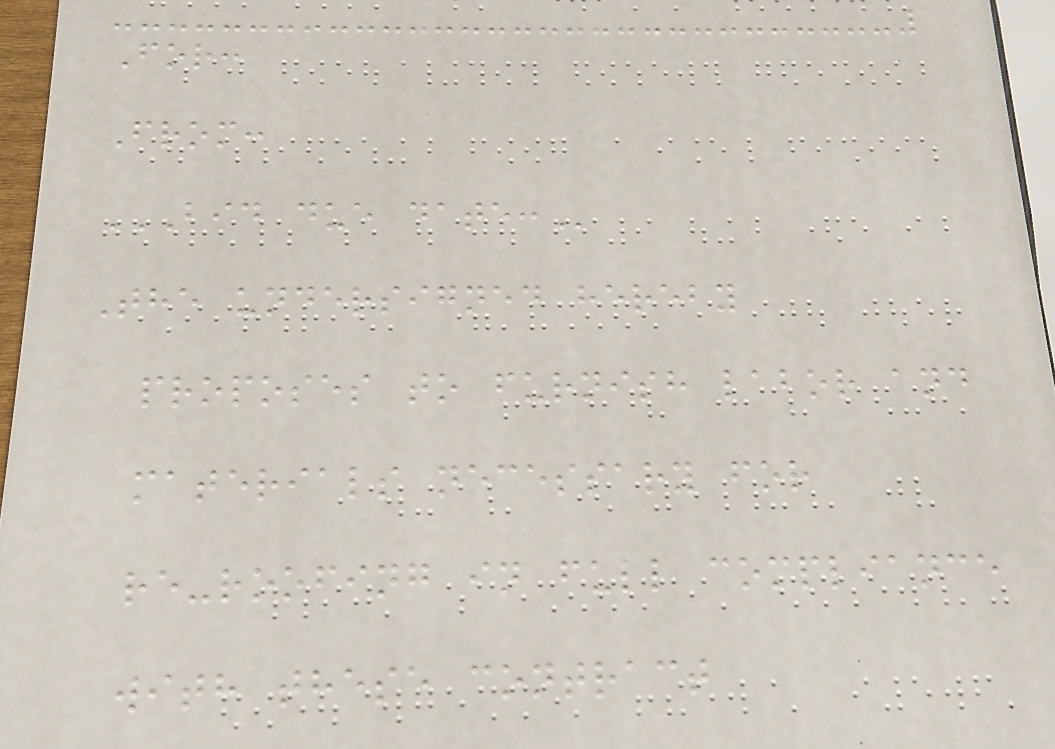For:
From:
BID DUE DATE:
The undersigned hereby
proposes to furnish labor and
materials necessary for
re-roofing in full compliance
with these contract
